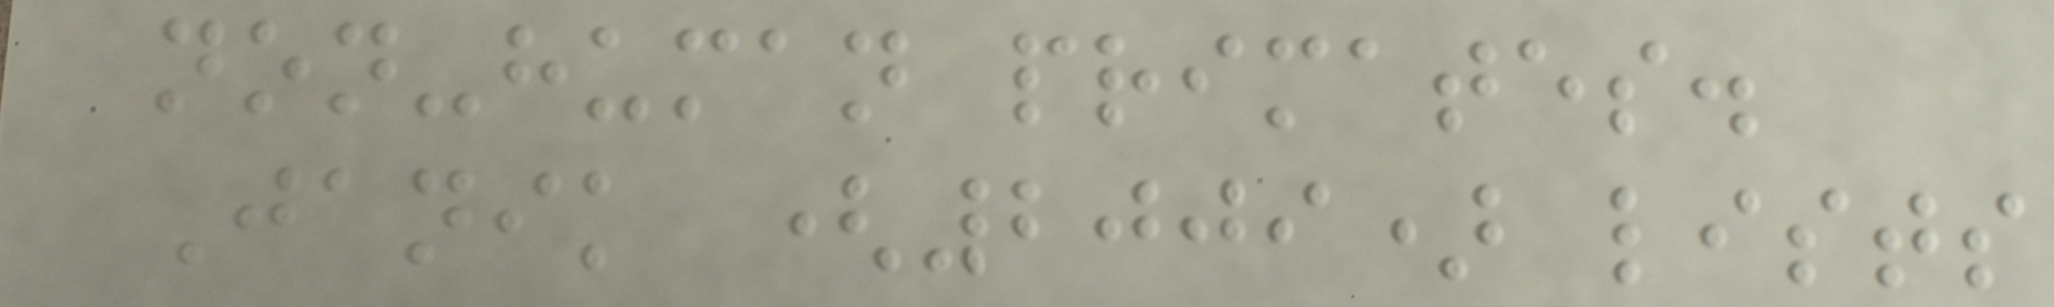non-human primates.
Janik (2009) lists
